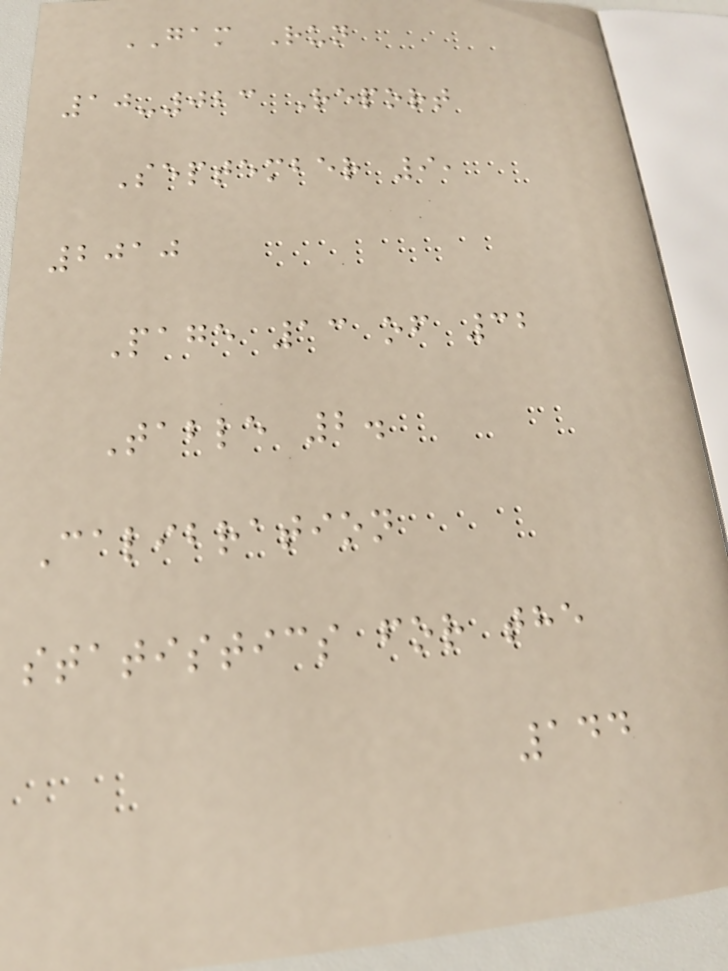GAM Run
10-023 Report
September 9,
2010
Page 13 of 32
Table 2.
Calibration
statistics for the
144
